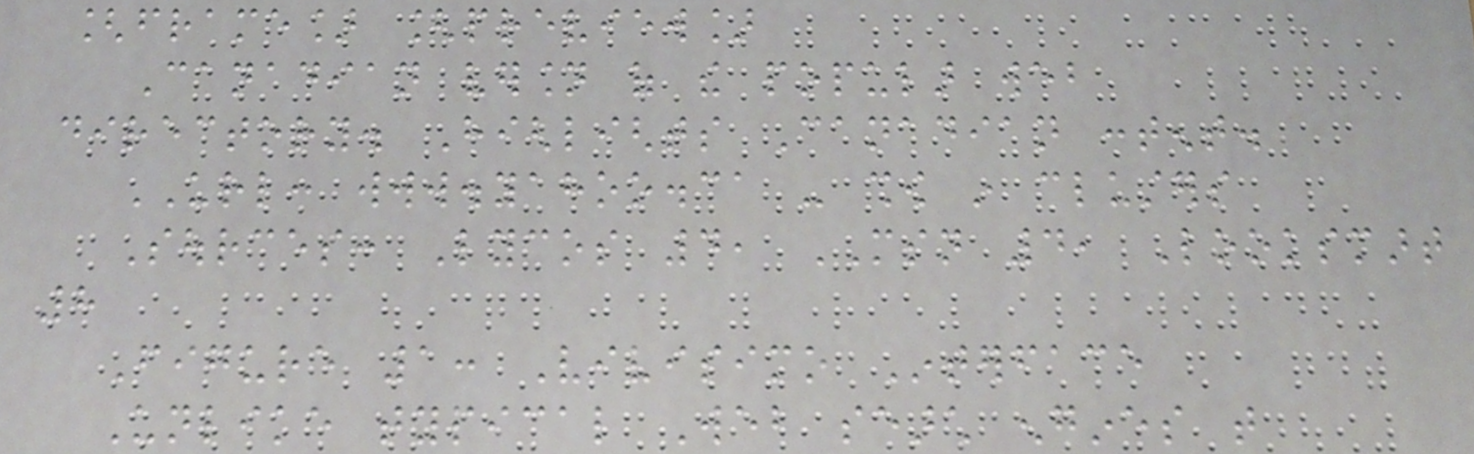[frame] [preview]
Canadian version of the popular web
directory. Highlights Canadian content.
URL: www.yahoo.ca - show in clusters
Sources: Lycos 4, MSN 4, Looksmart
8
Figure 1: Vivisimo Interface
Unlike typical Web search engines that
